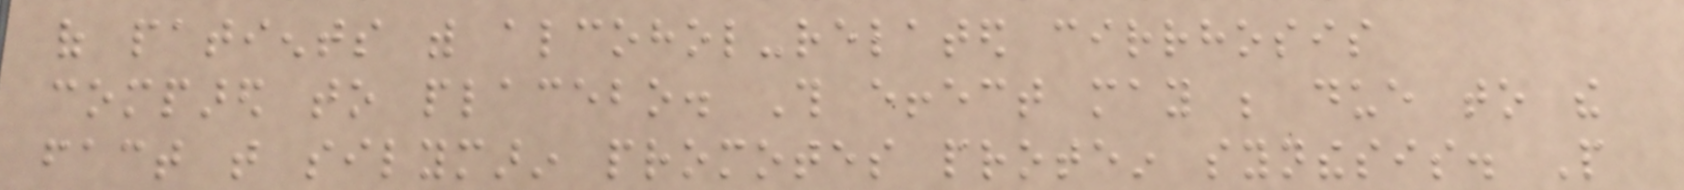of patients with alcohol-related cirrhosis
compared to placebo. This effect may be due to the
fact that silymarin promotes protein synthesis. People
